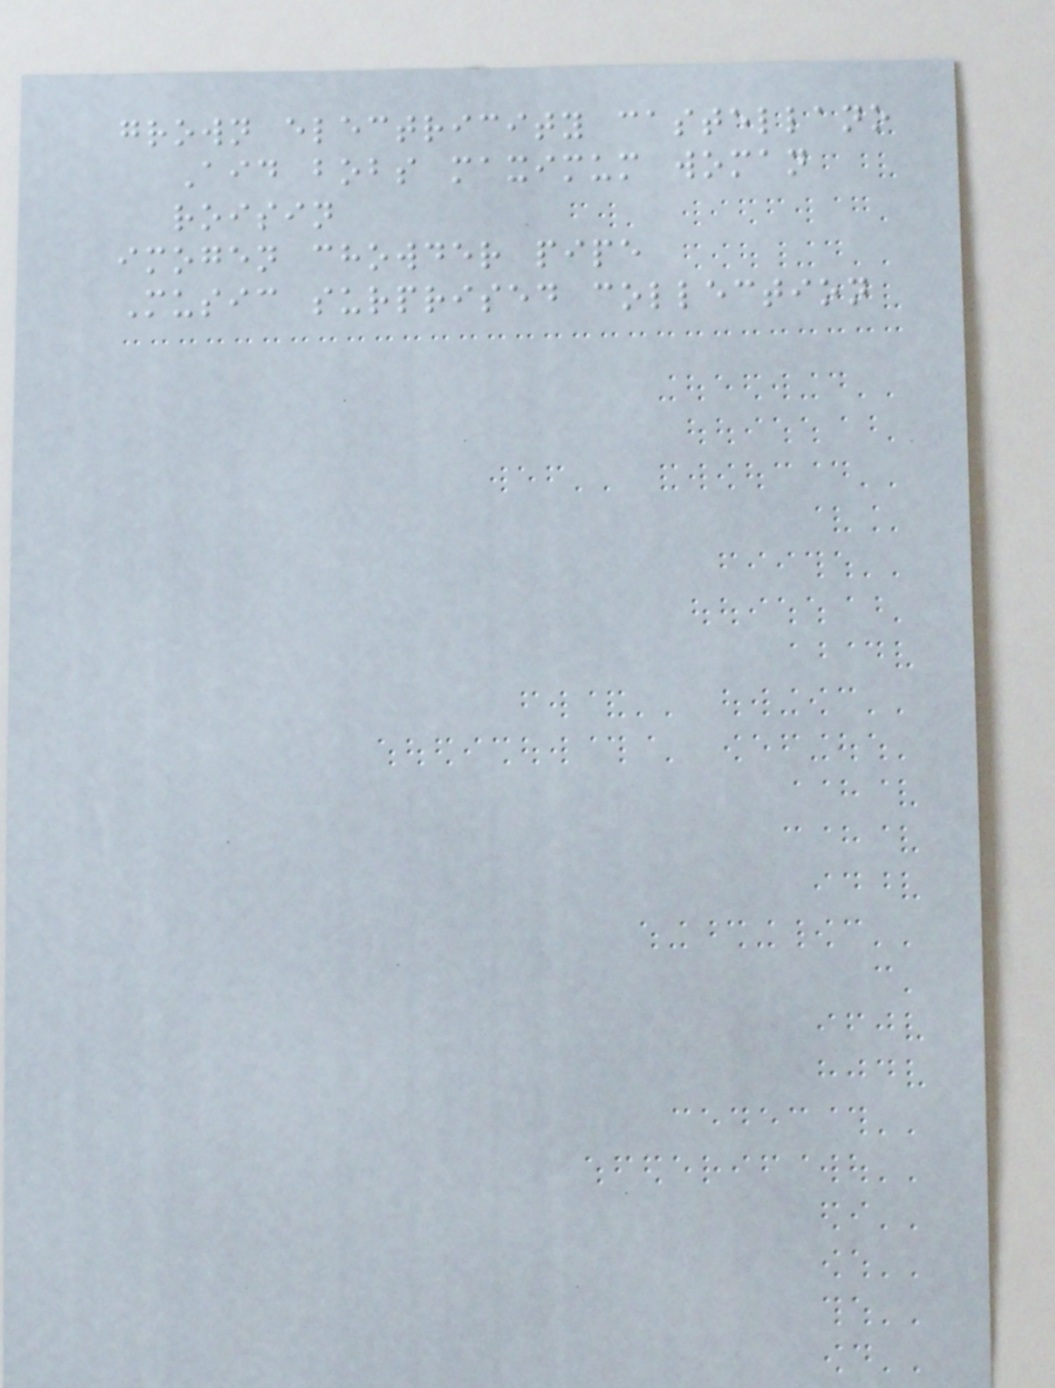grown electricity castellano
Aid bobs maximum woman
roisin
imogen chowder pipe
Music surprised collection
